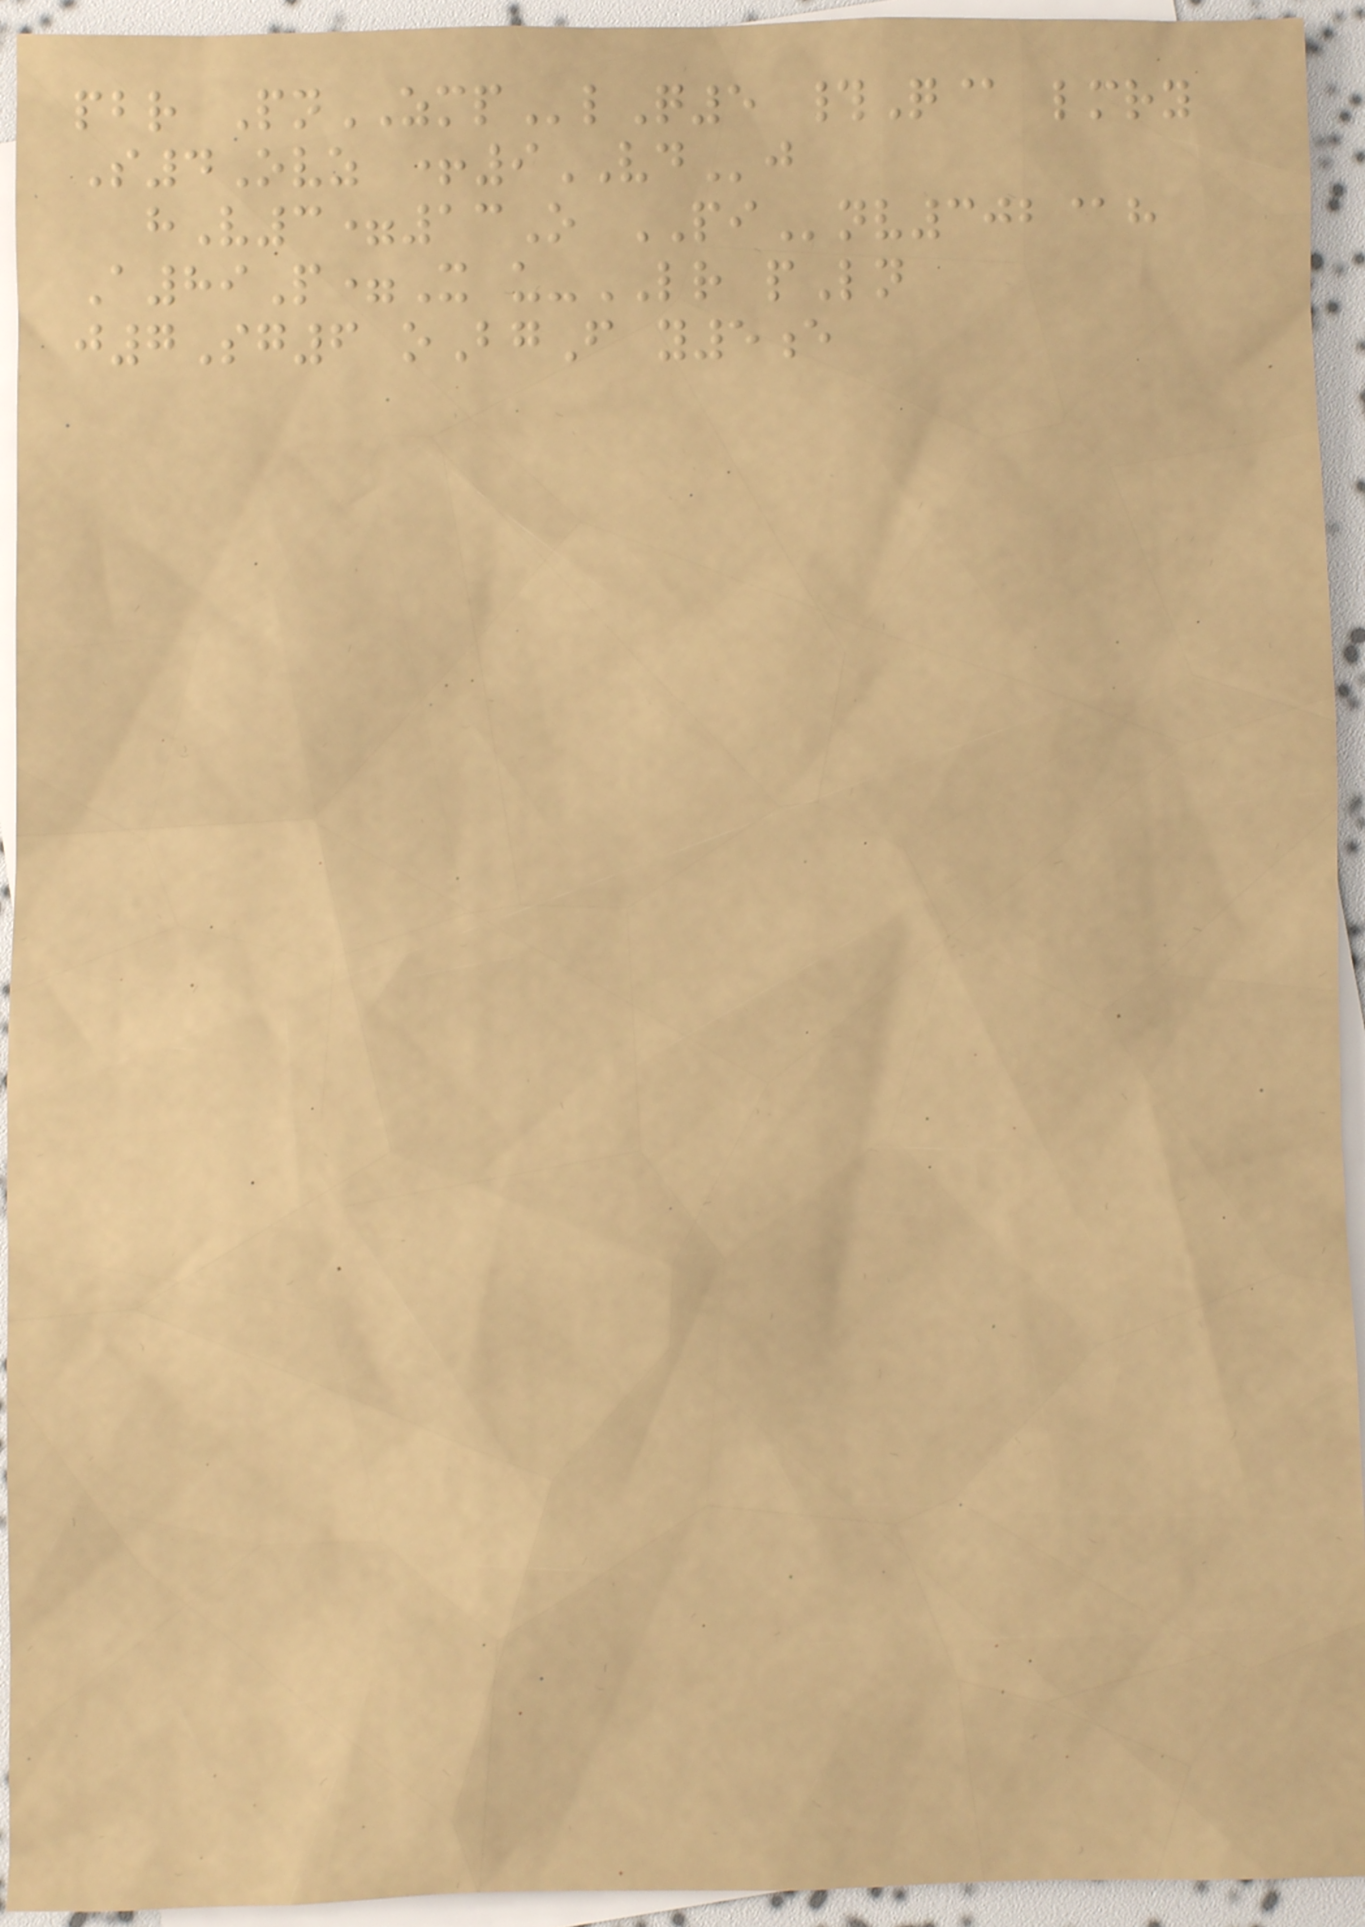pbr PnZMPlQ5 #Q@ lmry
S4Ovz +9VDj
hV3=13O PInv302@h
A89P=X u-LR pLn
j7Sg6 oBgF y5e
